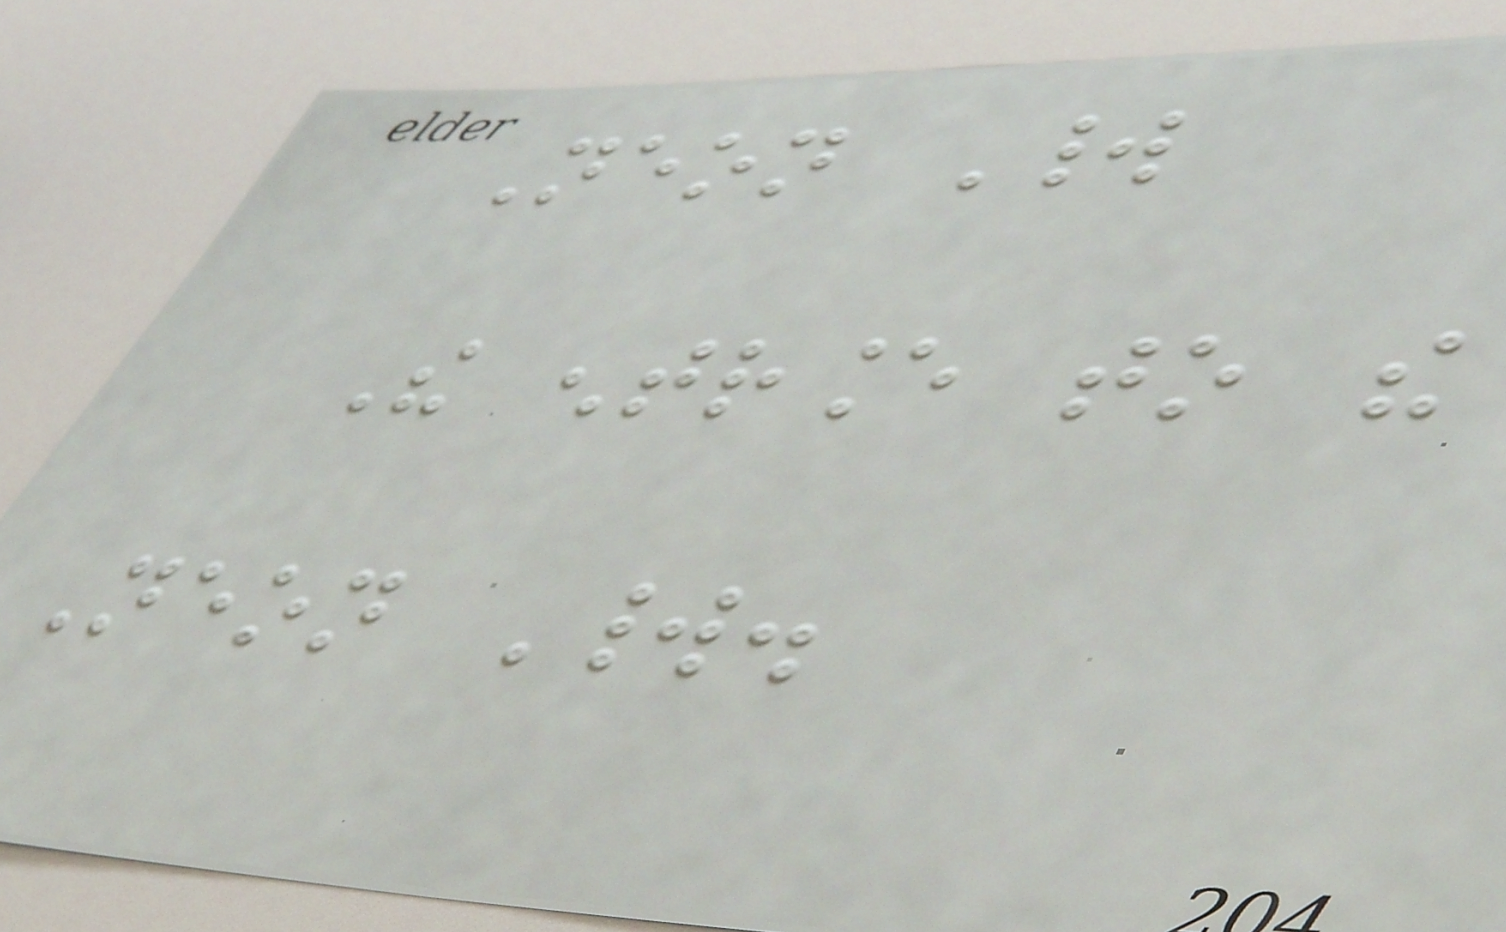Neon World
The entrance to the
Neon World.
